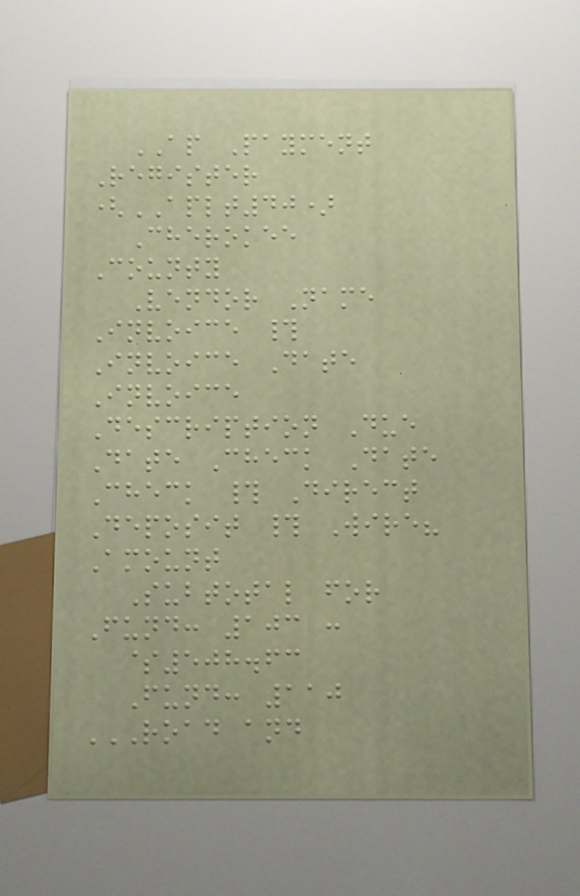AP Payment
Register
(APLT40)
Cherokee
County
Vendor Name
Invoice #
Invoice Date
Invoice
Description Due
Date Check Date
Check # Direct
Deposit # Wire?
Amount
Subtotal for
Fund: 103 :
$508.63
Fund: 110
ROAD AND
